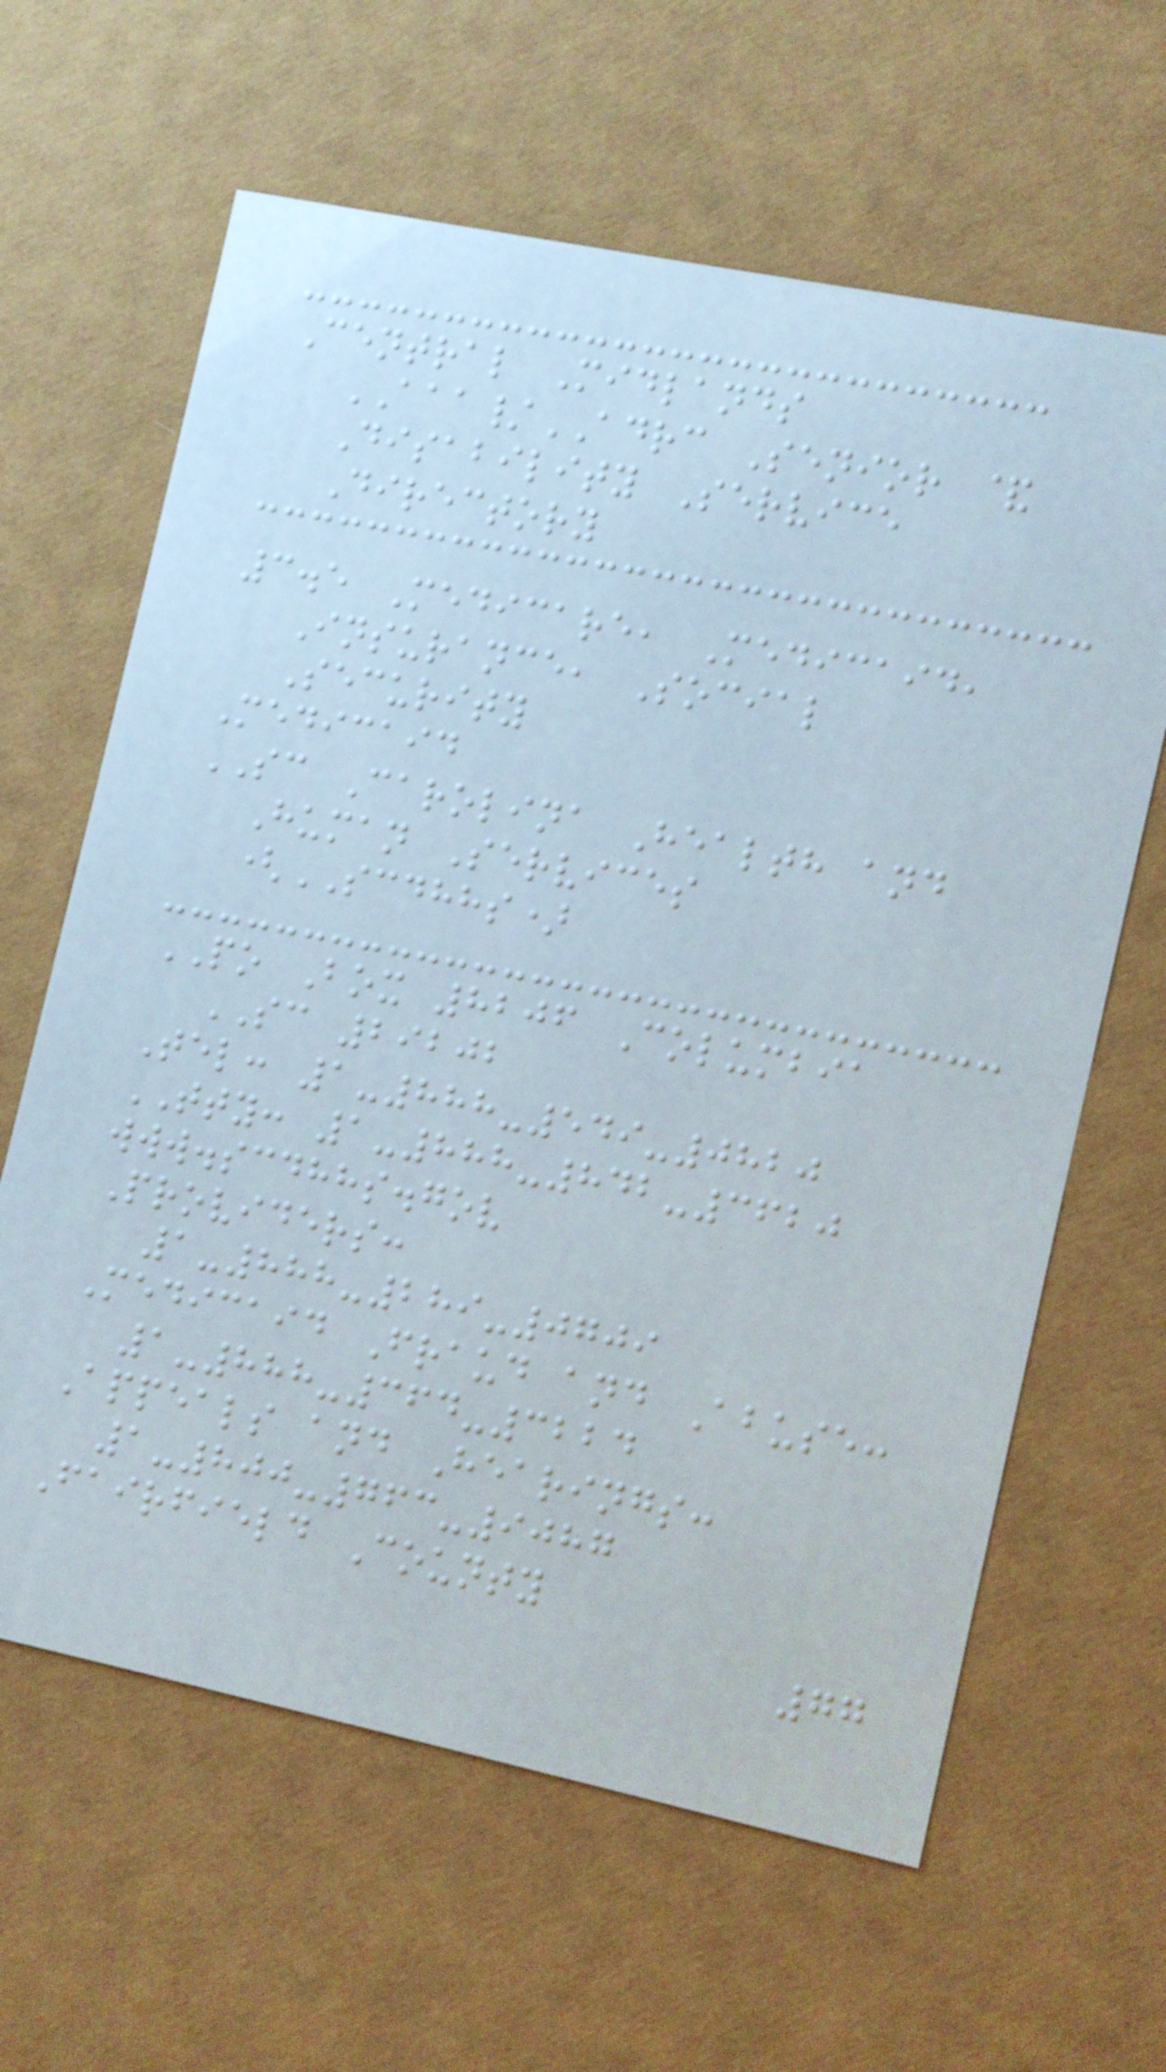Central Midlands
AAA/ADRC Senior &
Disability Service
Directory
3.5 Medicare, Medicaid,
Insurance, Social
Security
Medicaid
SC Carolina Health and
Human Services
(SCDHHS)
PO Box 8206 Columbia
SC 29202
Tel: 1-888-549-0820
TTY: 1-888-842-3620
www.scdhhs.gov
Providers:
1-888-289-0709
Medicaid Fraud and Abuse:
1-888-364-3224
Appeals and Hearings:
1-800-763-9087
Fairfield County
77
